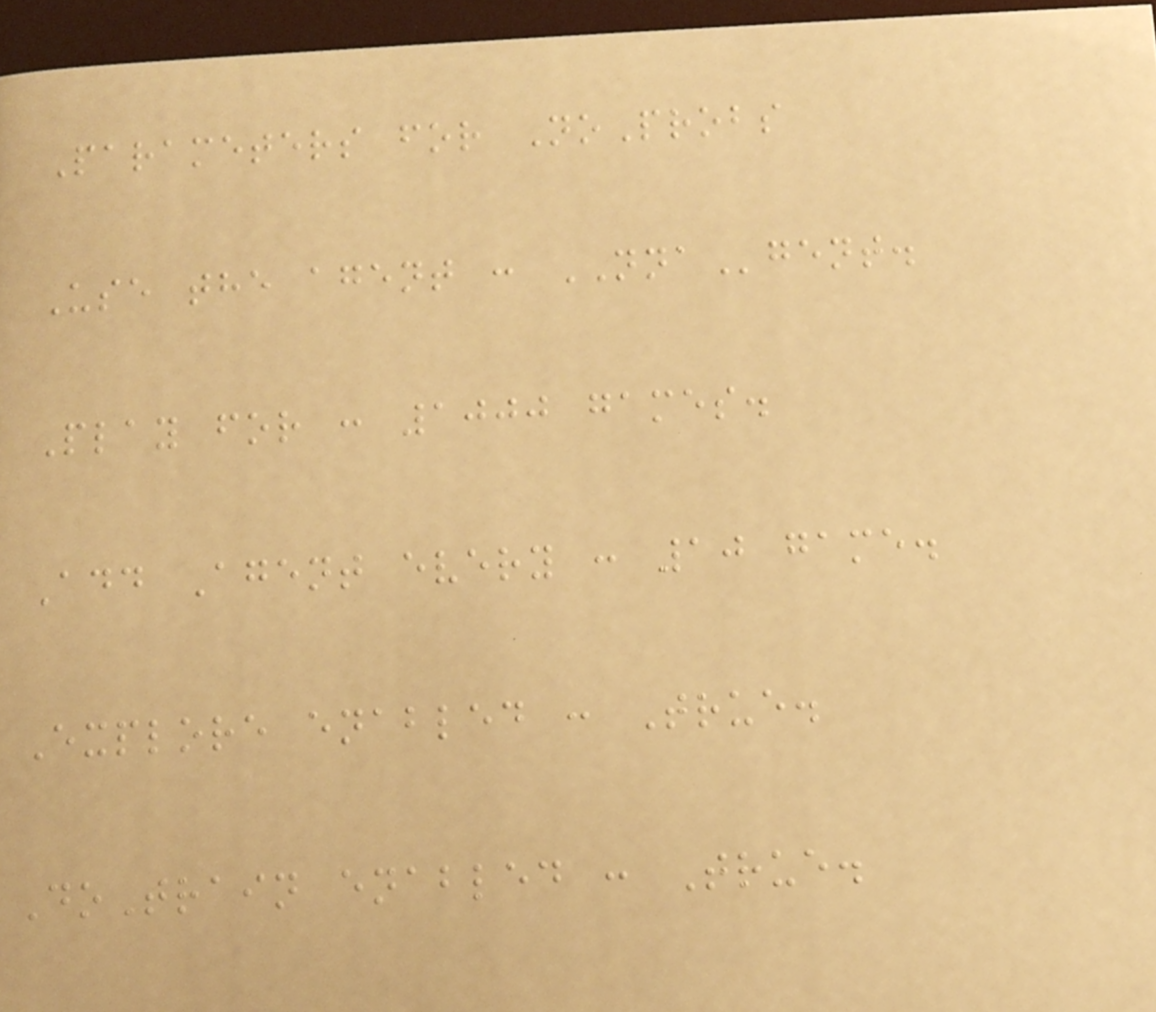Parameters for NoProbs
Use the agent : NNAgent.
Play for : 1000 games.
Add Agent every : 10 game.
Explore enabled : True.
DoTrain enabled : True.
